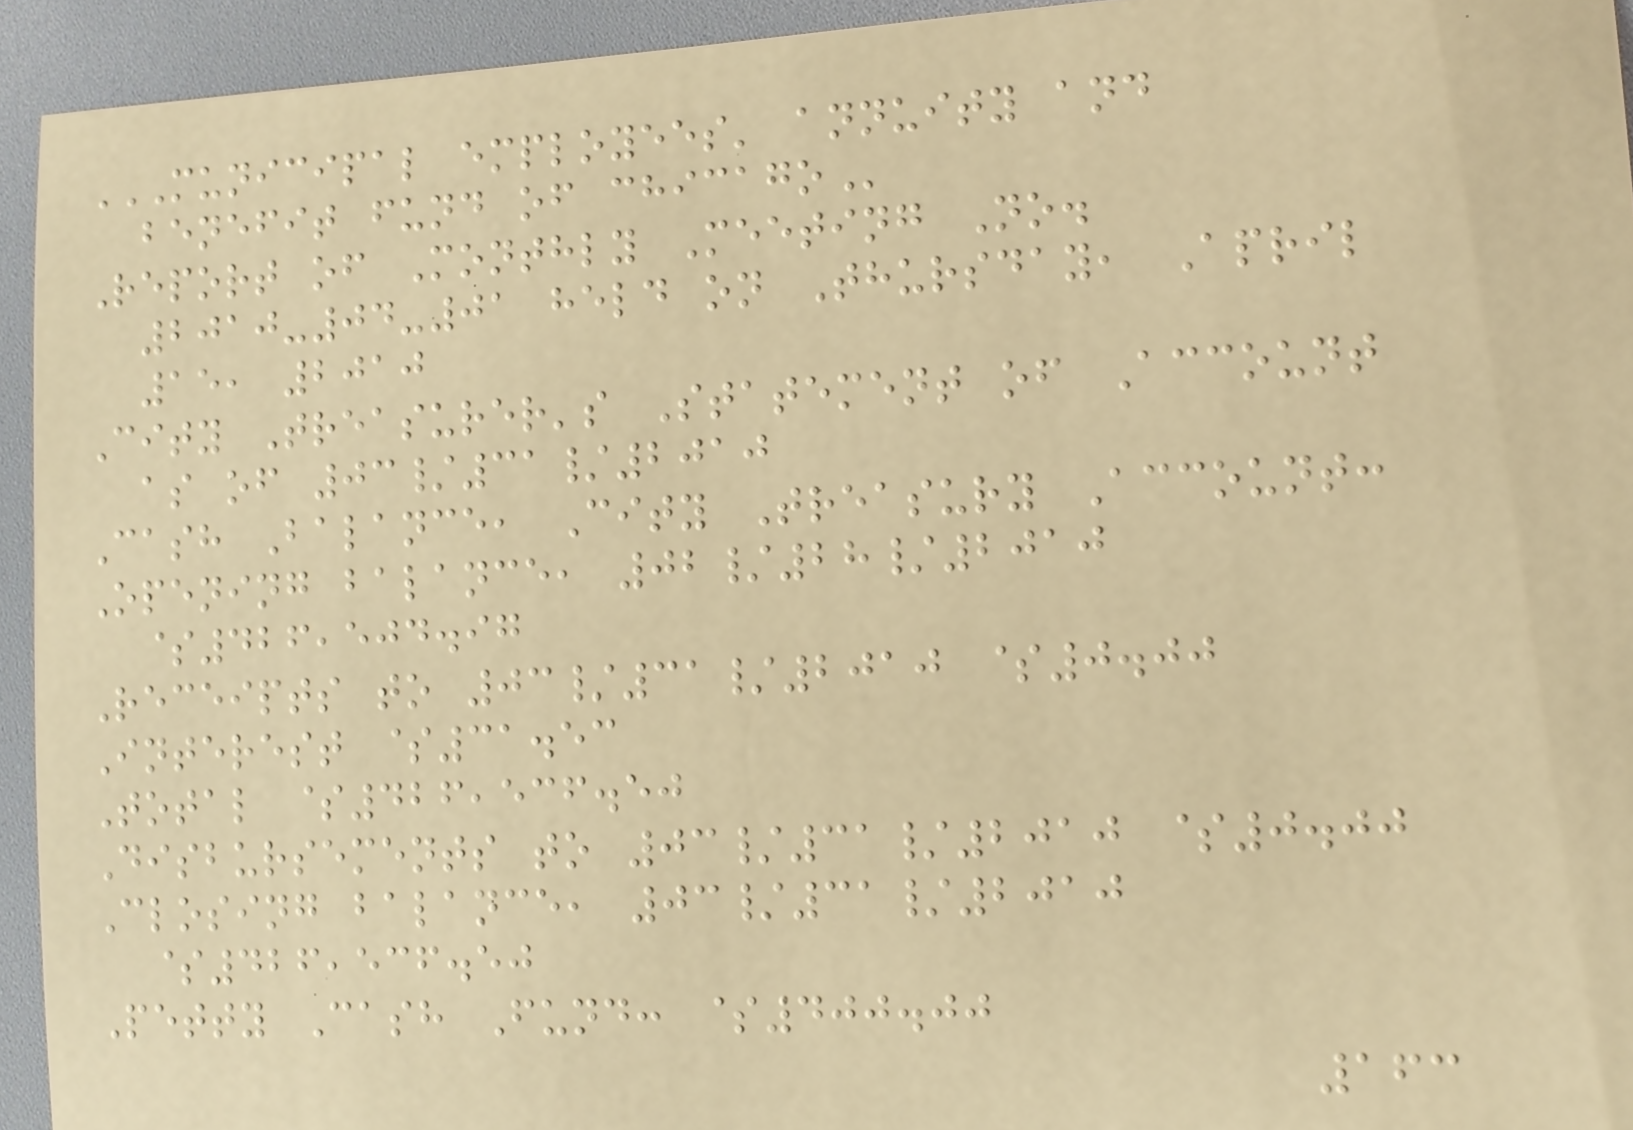MUNICIPAL EMPLOYEES' ANNUITY AND
BENEFIT FUND OF CHICAGO
Report of Monthly Meeting No.
2010-04-01 held on Thursday, April
15, 2010
City Treasurer's Statement of Account
as of 03/31/2010
Cash Balance, City Treasury Account:
Opening balance, 02/28/2010
$426,504.97
Receipts to 03/31/2010 $0.00
Interest $31.53
Total $426,536.50
Disbursements to 03/31/2010 $0.00
Closing balance, 03/31/2010
$426,536.50
Petty Cash Fund: $400.00
163
